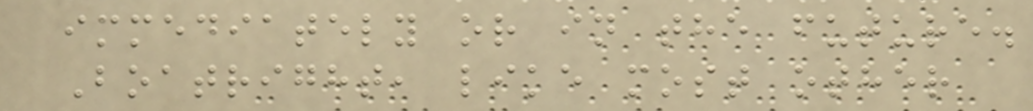immediately or in the future.
Boatright, like most other
